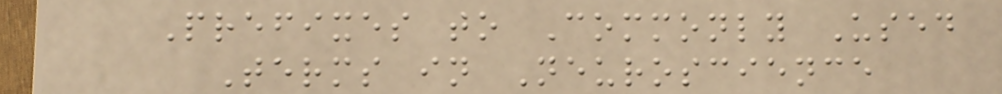Prefixes to Commonly Used
Terms in Neuroscience
